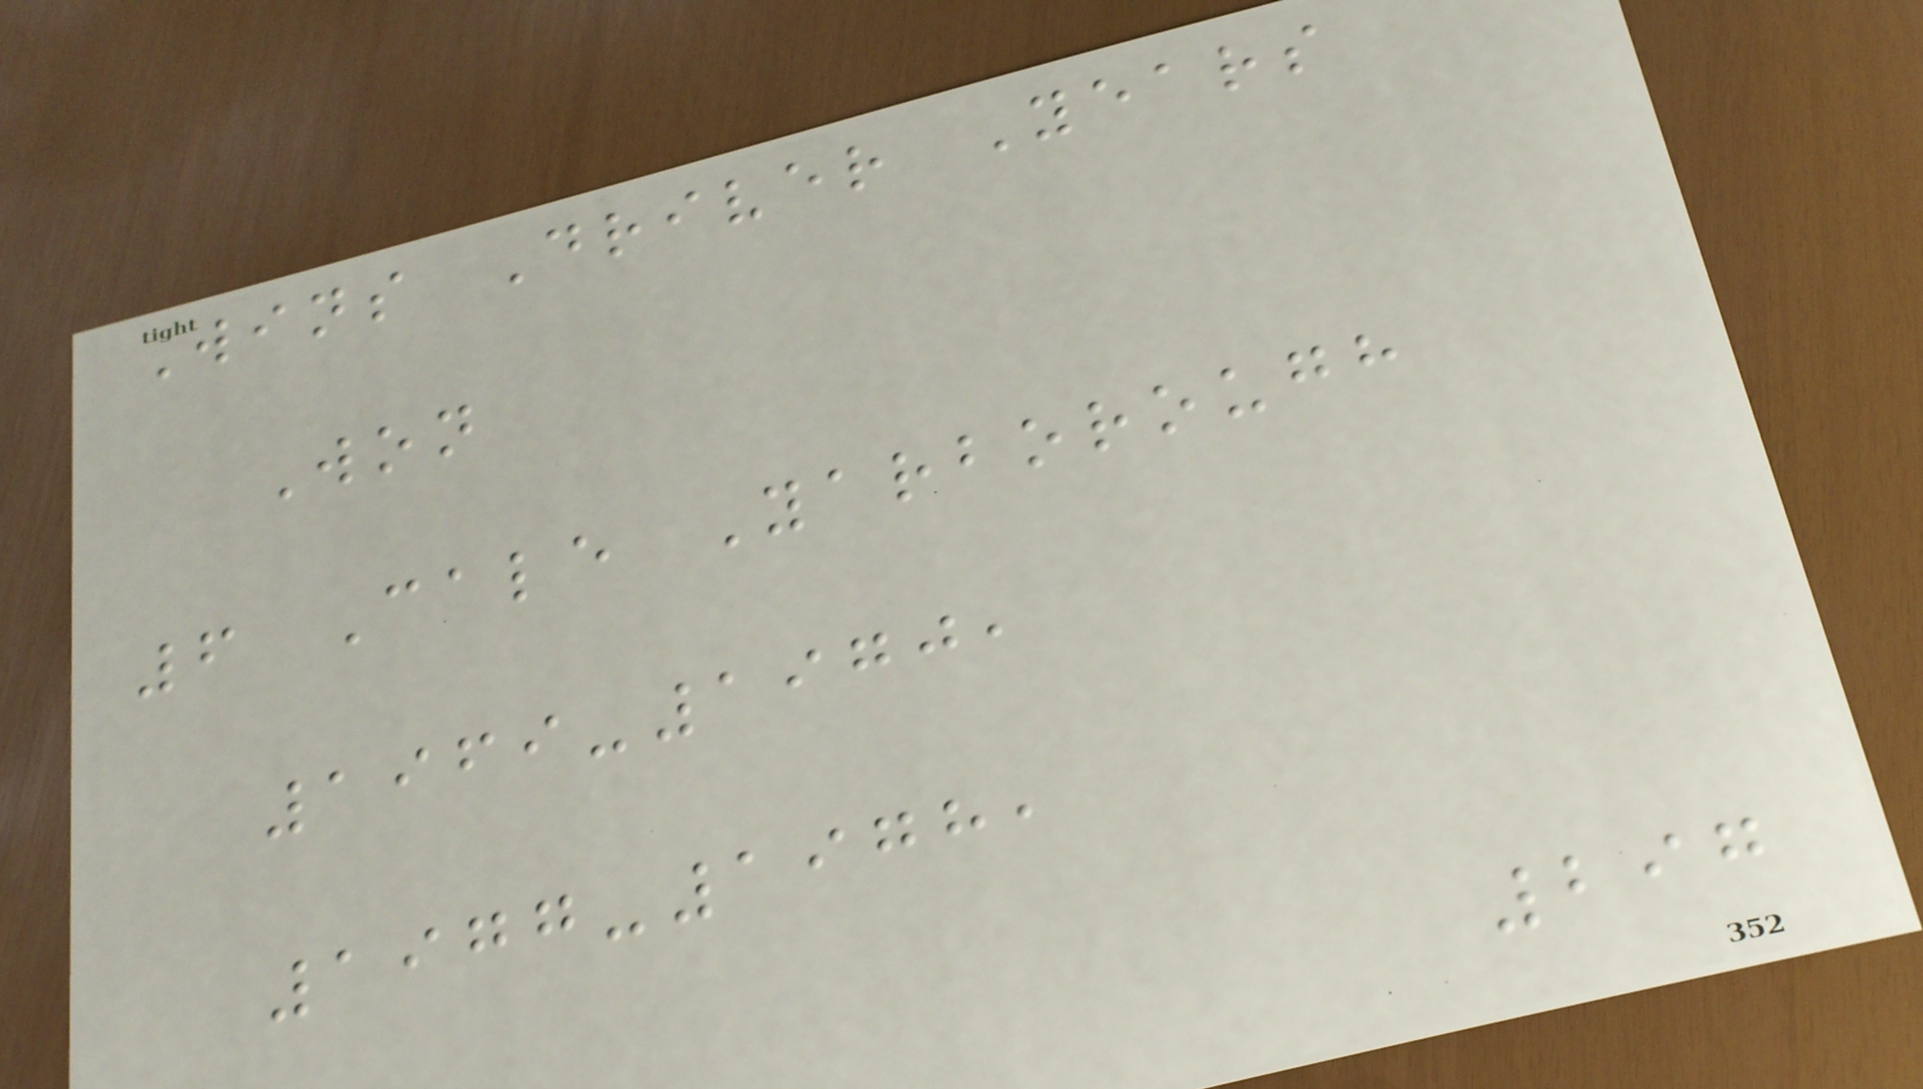Wins Driver Years
Won
6 Cale Yarborough
1969-1970,
1977-1978,
297
